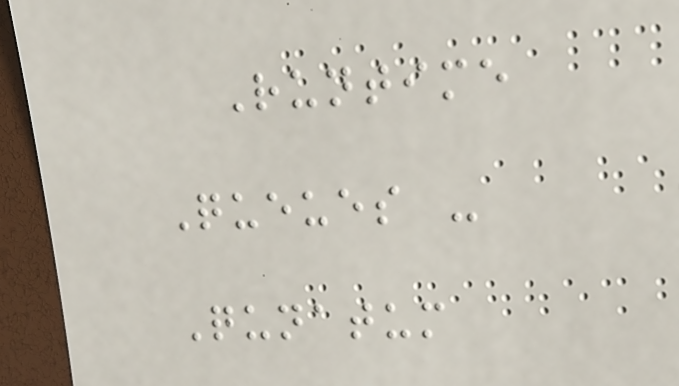Runtime
Queues -
Qunatum
